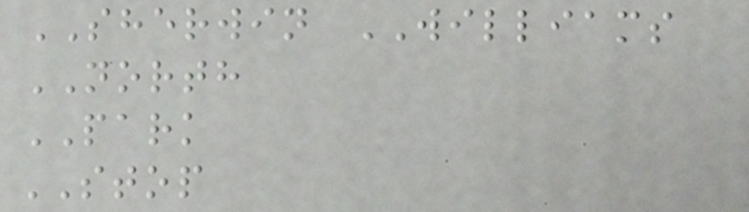SHERWIN WILLIAMS
NORTH
PARK
STOP
